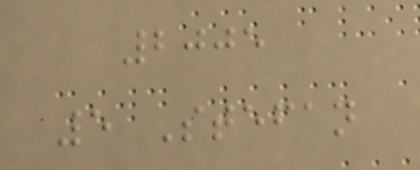2005
5 Stefan
